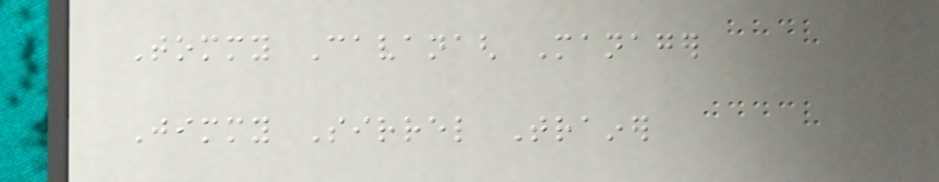Tommy Cavanagh Manager
Jimmy Sirrel Trainer
